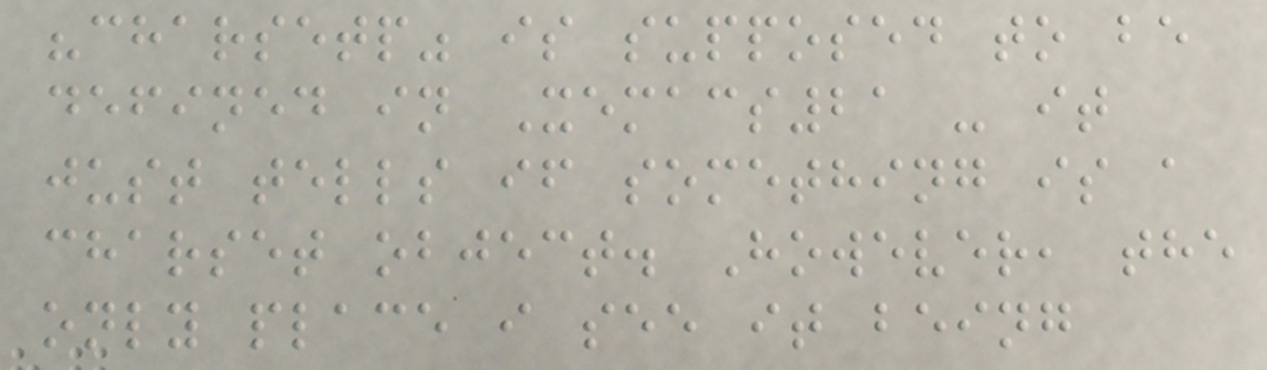"charsetp" is supposed to be
defined in Xemacs21 - it
just tells if something is a
charset object. However, the
only place i see it being
